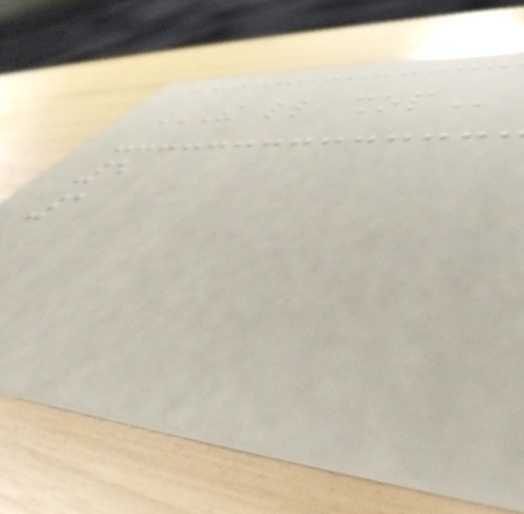THE LITTLE SHOP
5
1
